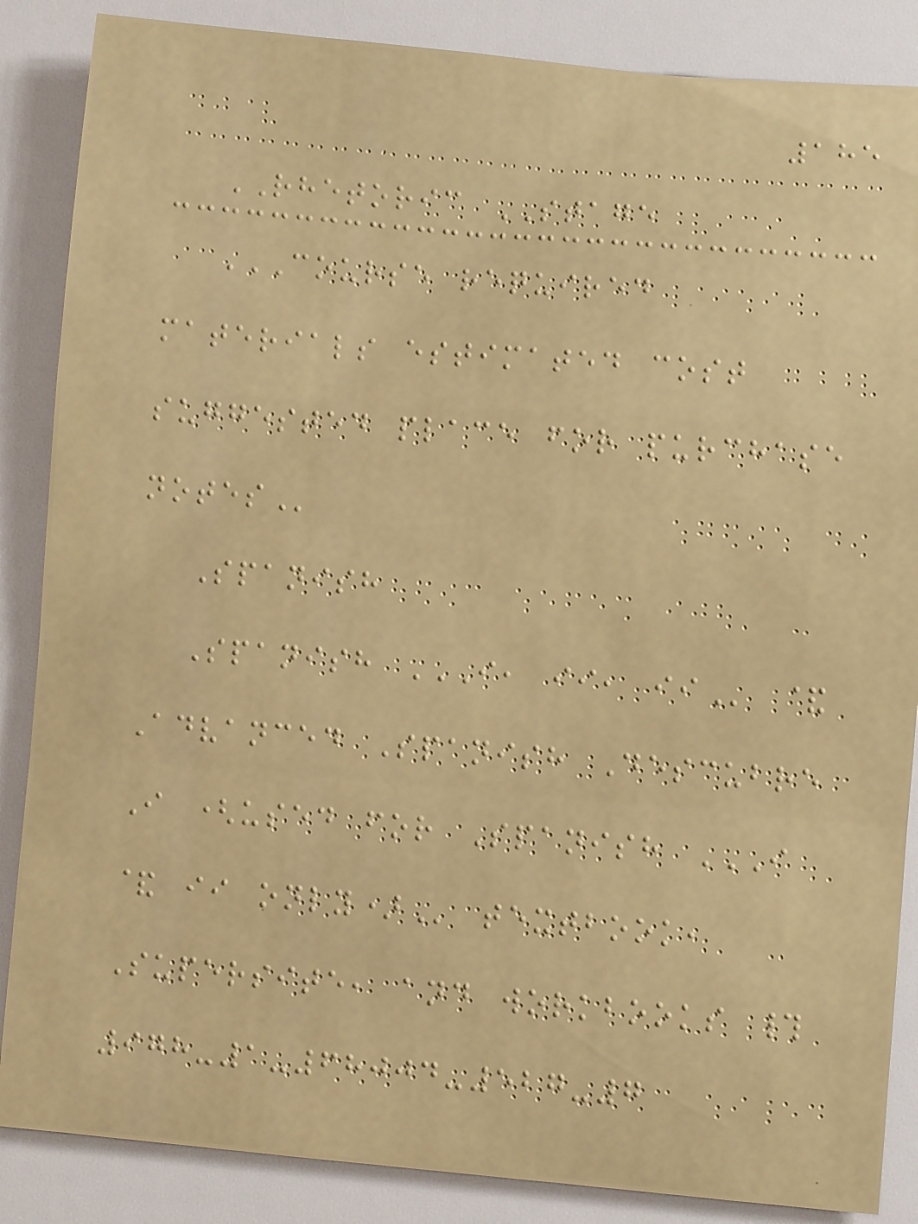185
RHETORIC STAGE
COURSE REQUIRED
MATERIALS ESTIMATED COST
SUGGESTED PLACE FOR PURCHASE
NOTES
Spanish
Spanish I, II, II &
Advanced Spanish Descubre
I (used for Spanish I
& II ONLY) textbook,
Supersite, and workbooks #
978-1-68004-527-7
